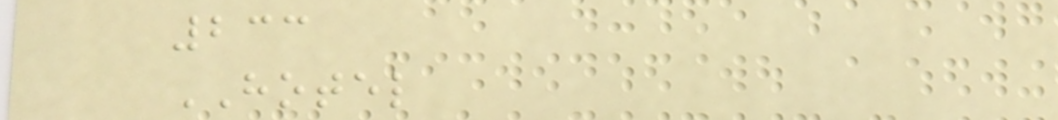233
HOTEL
